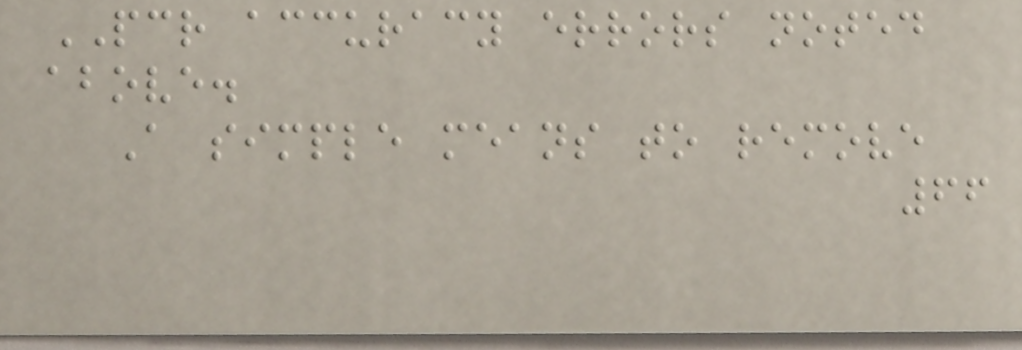PCR accuracy errors noted
above.
A simple means to remove
66
